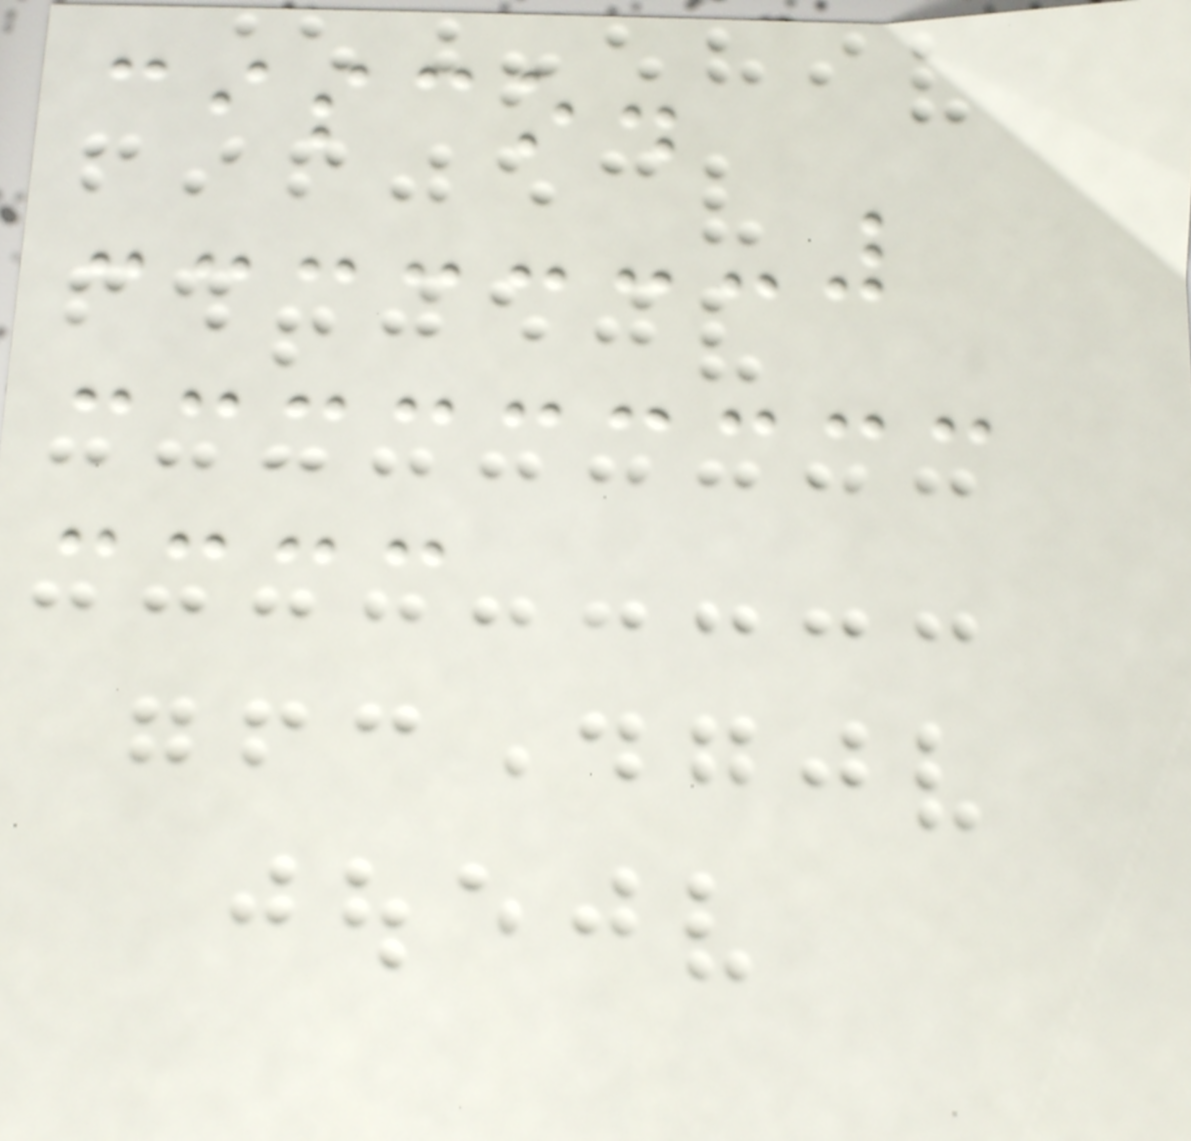cisco.
